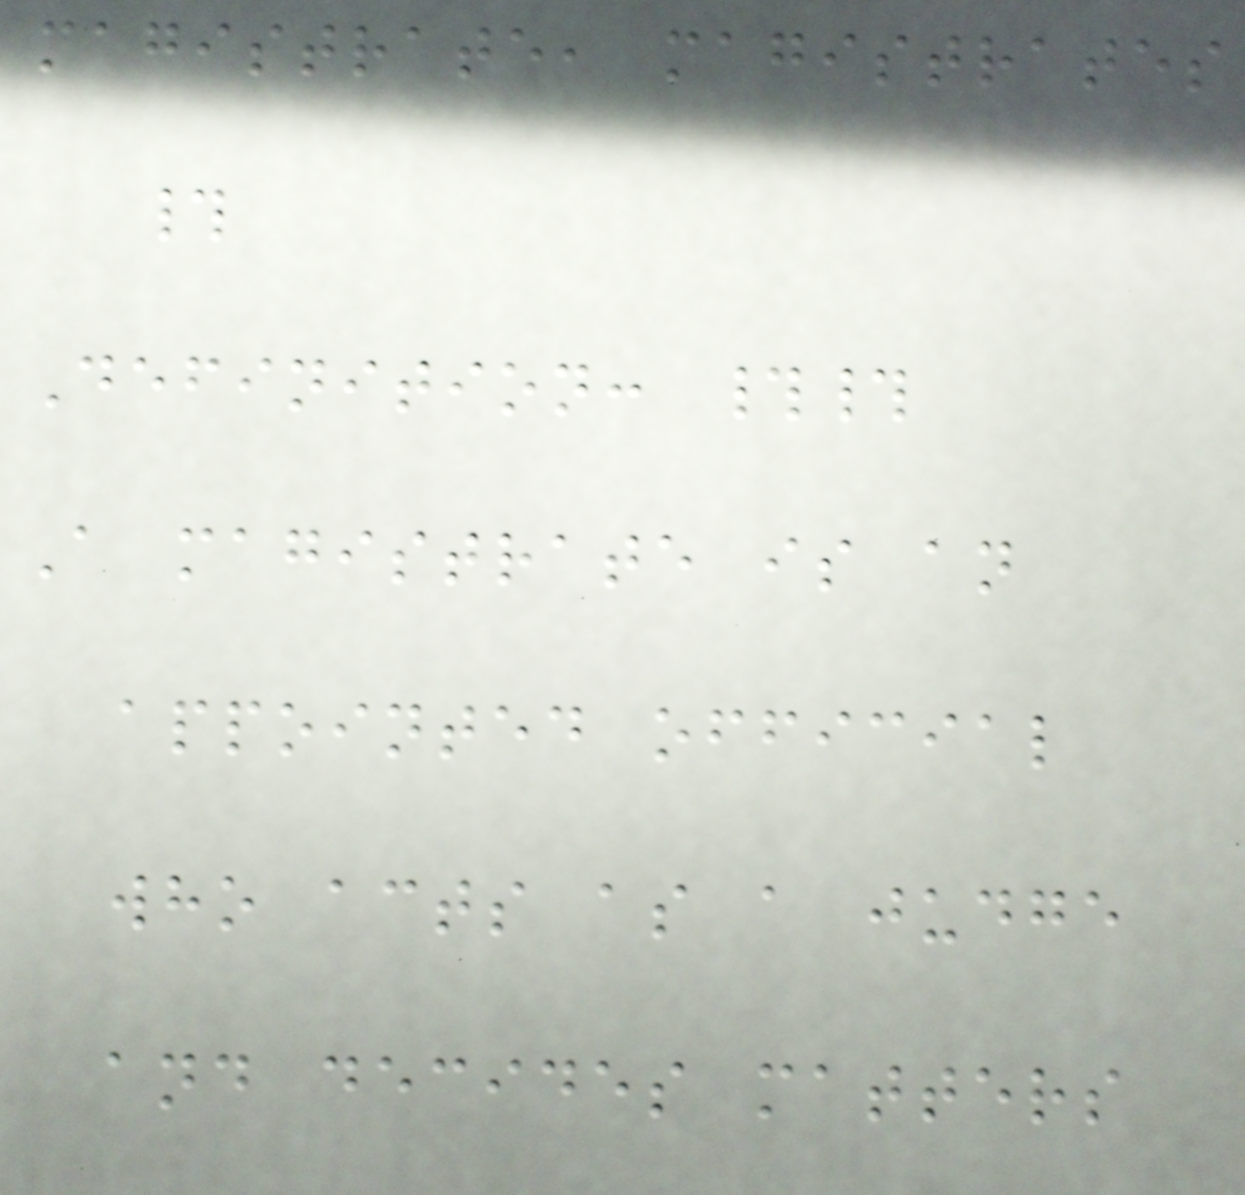magistrate, magistrates
#
Definition: ##
A magistrate is an
appointed official
who acts as a judge
and decides matters
